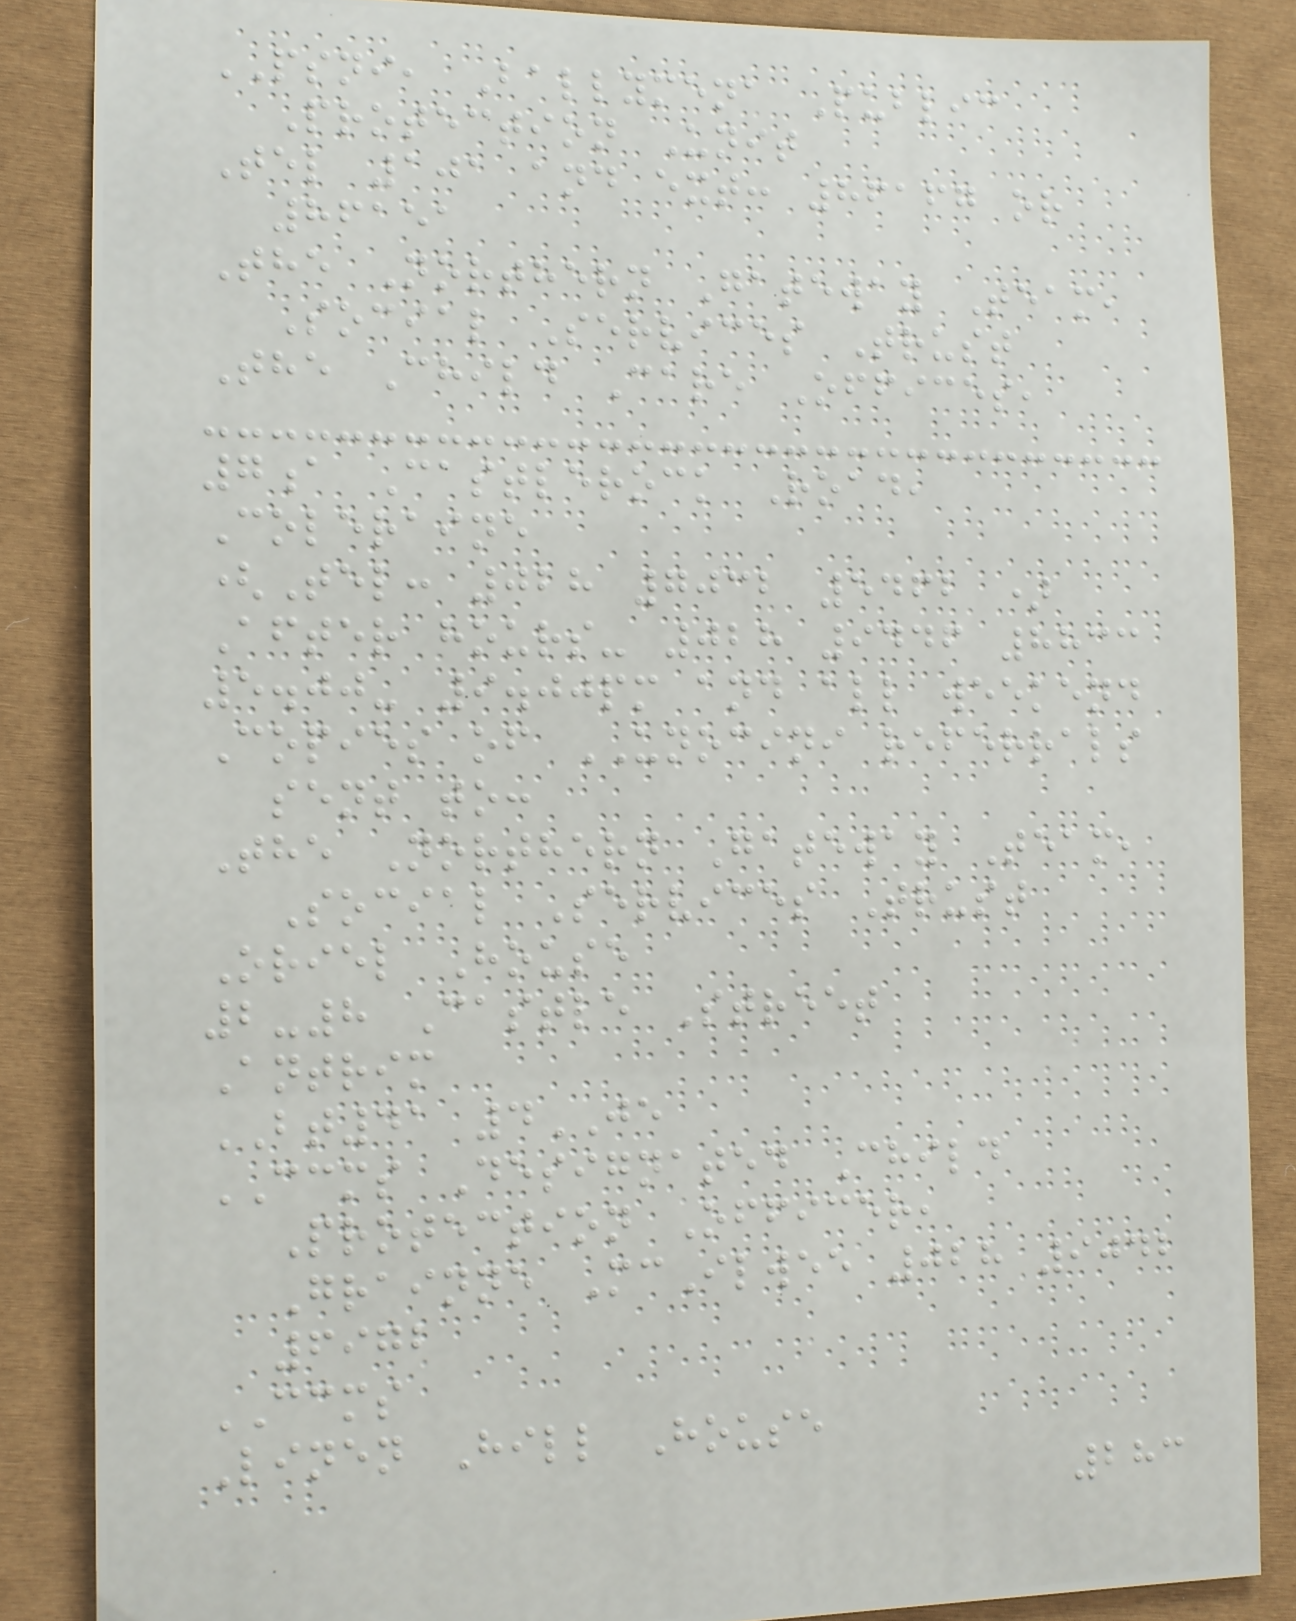PSNI, Ballymena Public
Protection Unit
Tel 101 and ext: 86167 or
86151
The Northern Gateway Team,
Social Services Trust
The Child Care Offices,
7a Castlerock Road,
Coleraine
(Tel: 028 7032 5462 )
After hours- 028 9446 8833
5.00- 9.00pm and all weekend
Copies of UNOCINI referrals
sent to:
The Northern Gateway Team,
Social Services Trust
Oriel House
2-8 Castle Street
Antrim
BT41 4JE
CCMS Designated Child
Protection Officer,
Grainne McIlwee 028 9042
6972
CCMS
Linen Hill House
283
